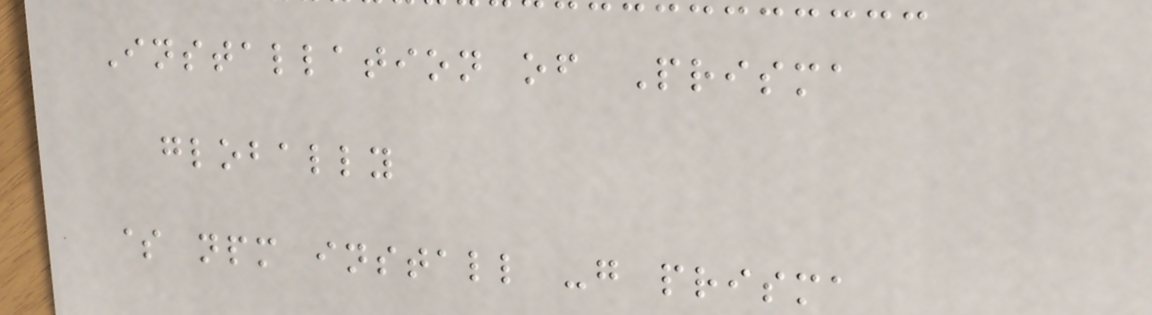Installation of Prisma
globally
$ npm install -g prisma
